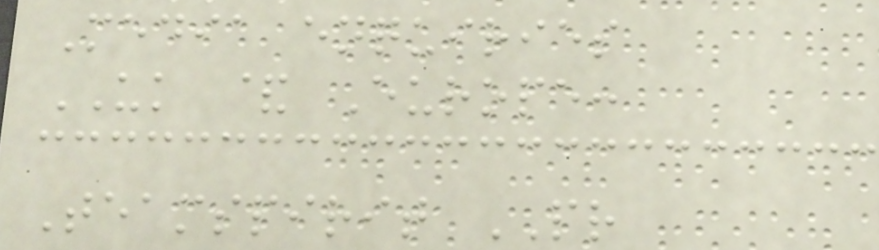Media enquiries
UK & Europe:
Teamspirit PR
